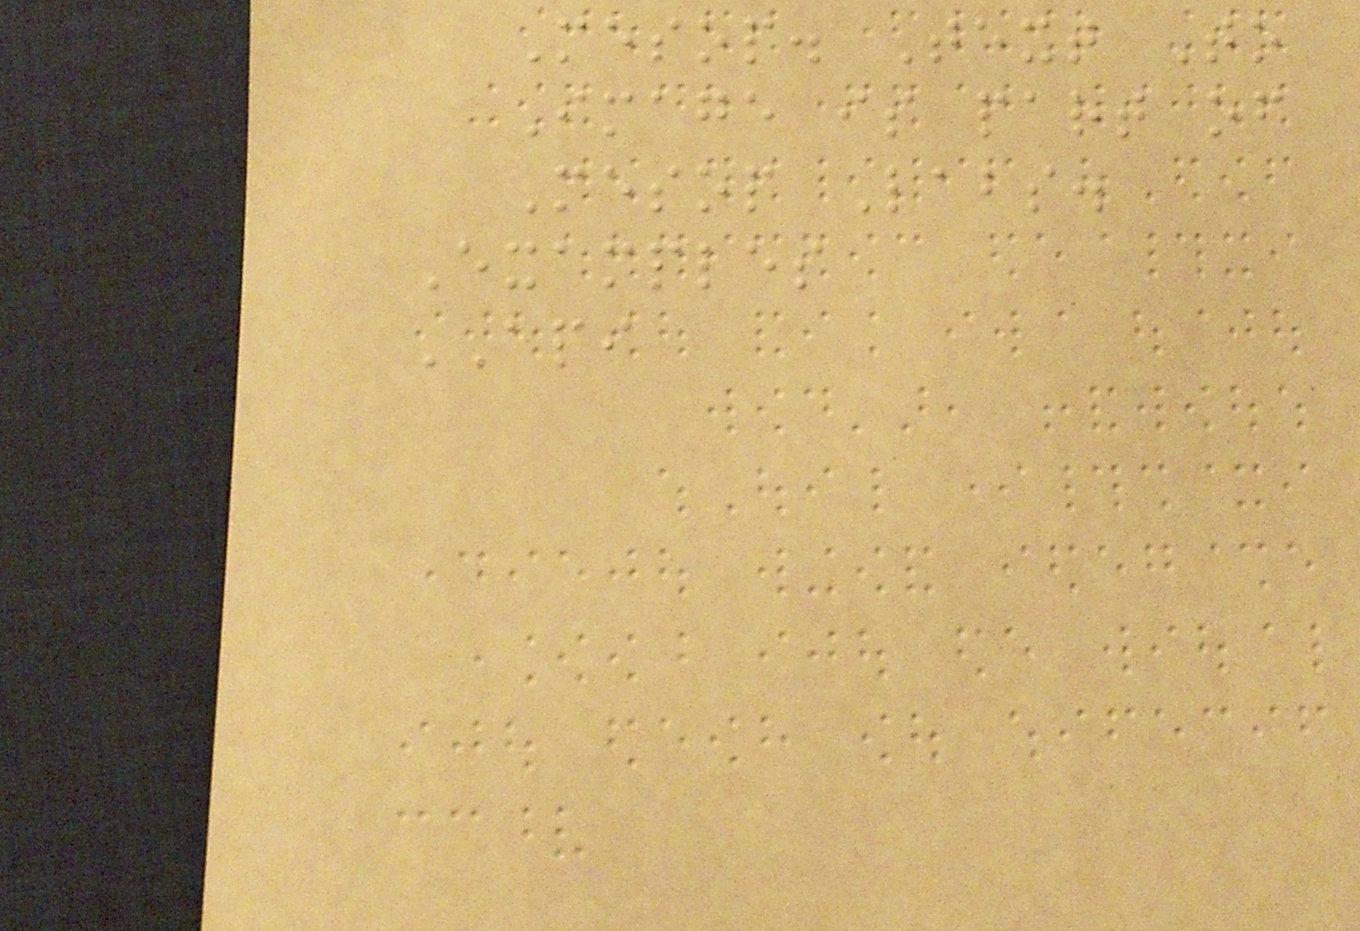Mesop. Text To
Image is part of
Mesop Labs.
Examples
API
